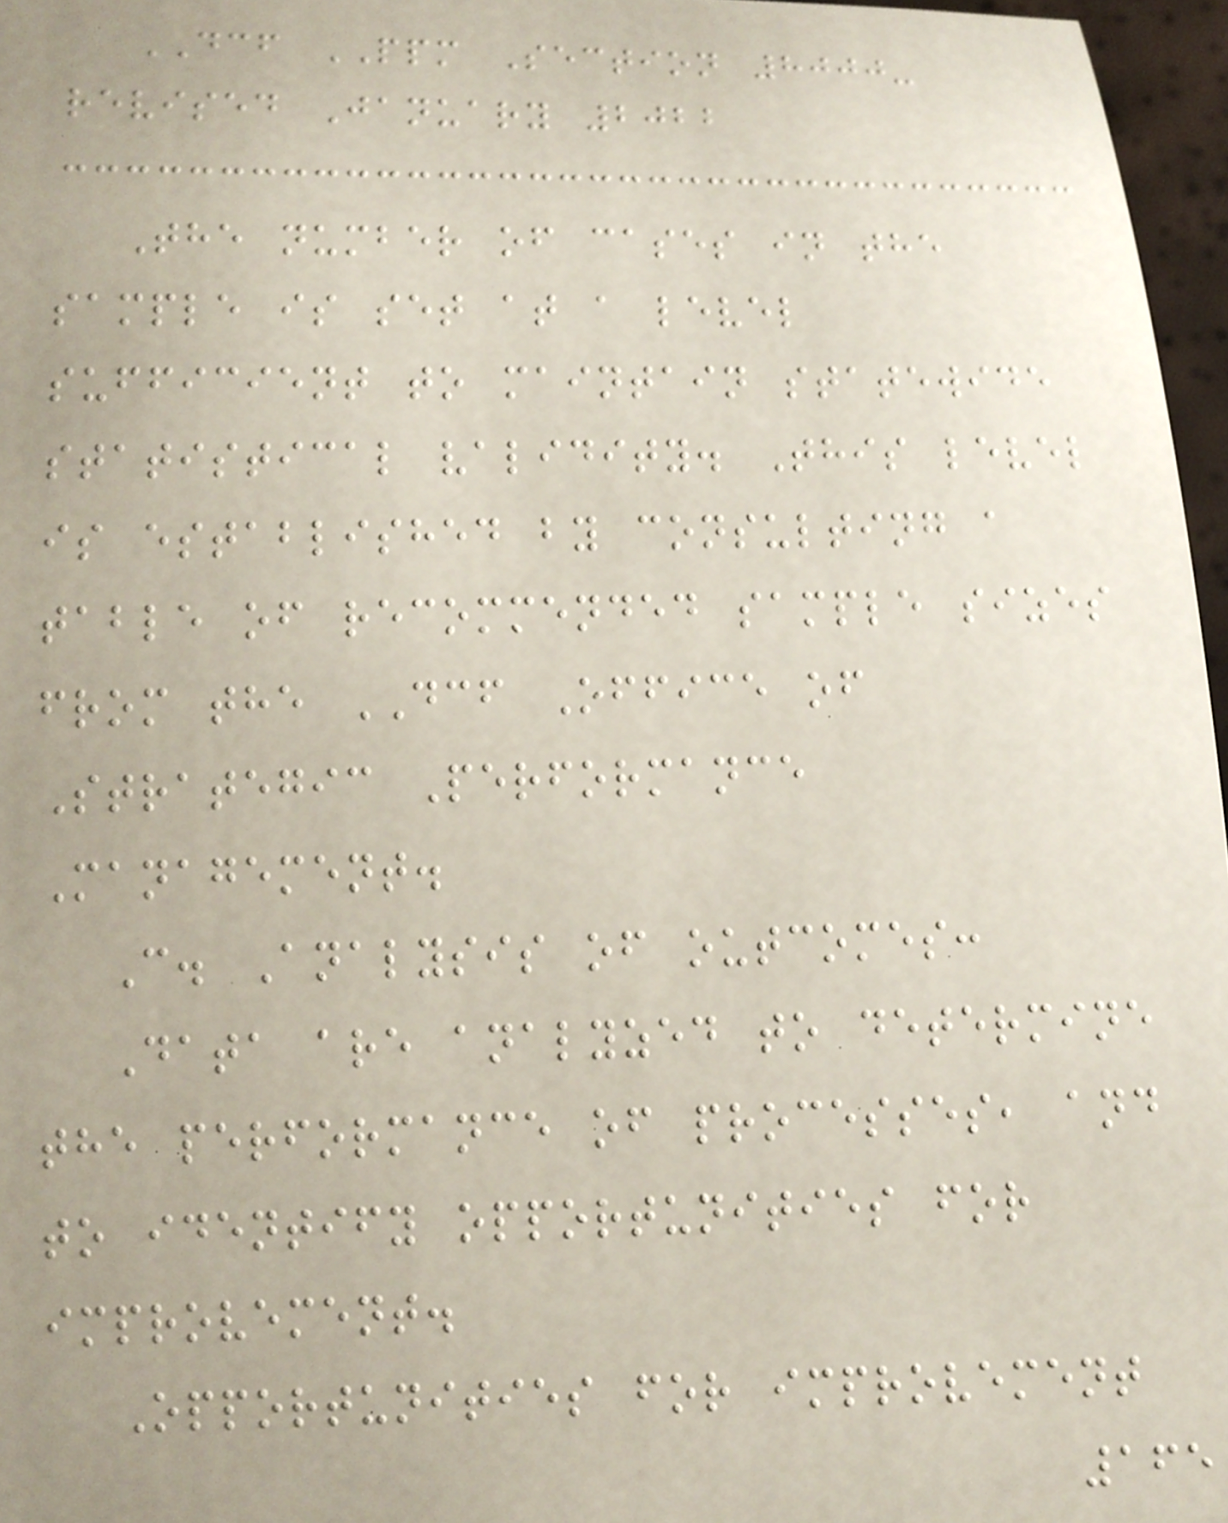DCF PPM Section 8000-
revised January 2022
The number of cases in the
sample is set at a level
sufficient to maintain statewide
statistical validity. This level
is established by consulting a
table of recommended sample sizes
from the DCF Office of
Strategic Performance
Management.
C. Analysis of outcomes:
Data are analyzed to determine
the performance of processes, and
to identify opportunities for
improvement.
Opportunities for improvement
165
